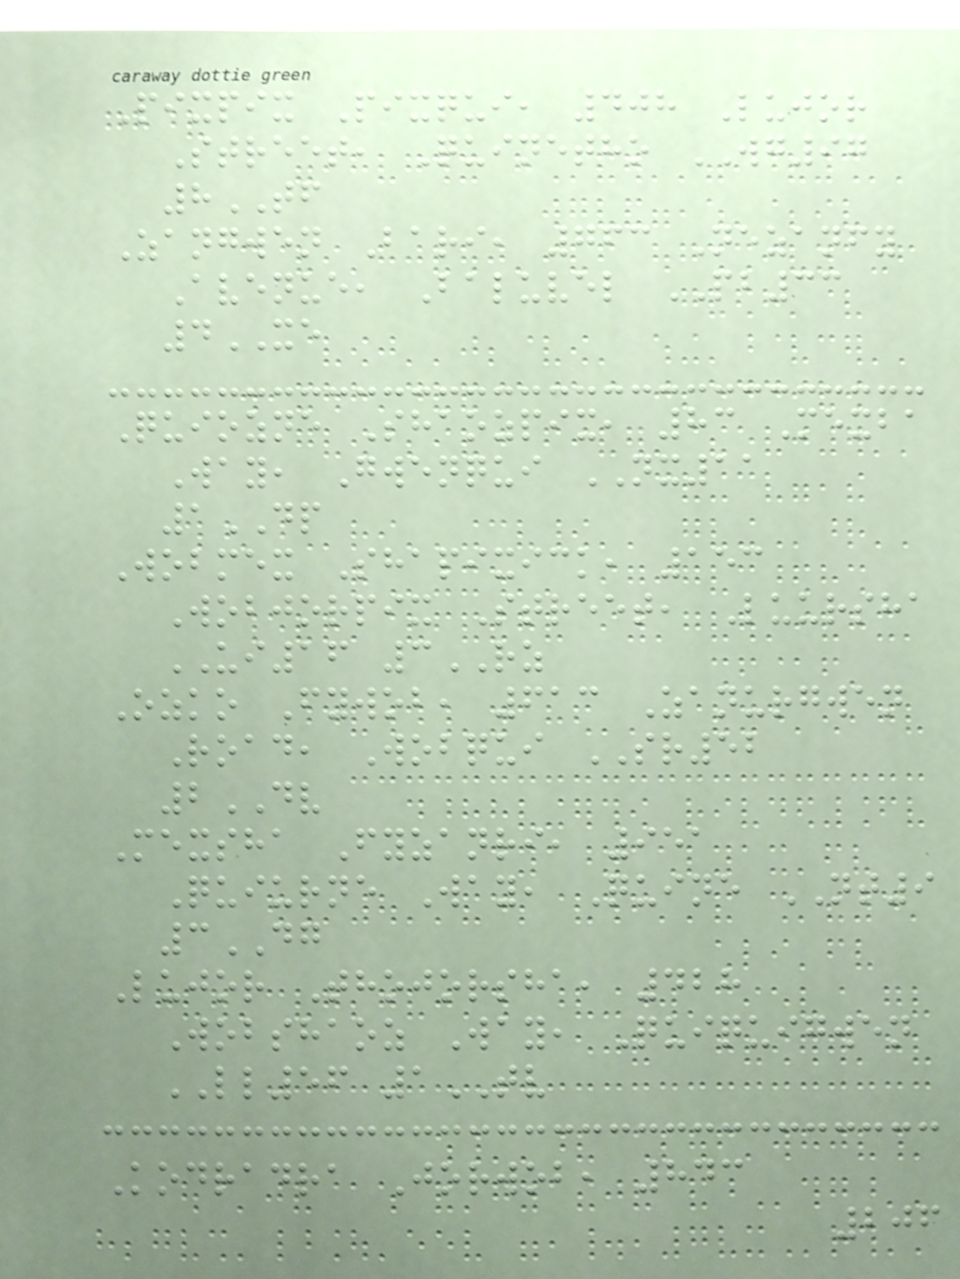Pixpix Pixqui, 408 Lujor
Street, Quinetho WG97
8TF
Zangwen Bari, 763 Nezanfy
Avenue, Baluvel PB33
4XE
Quiozne Shaozpix, 83 Mexba
Way, Gwenqui NX11
1DP
Wobmex Shapixick, 153
Wobjorpix Street, Luursha
UI16 3RZ
Ozko Fywob, 613 Zanurgwen
Road, Wobqui SR52
2DV
Mexsha Fyzanri, 951
Quiurne Way, Quine NT9
3DG
Lujor Thojorsha, 428
Wobshaoz Way, Quiquigwen
LL56 1TV
Kodradra Jorwob, 843
206
